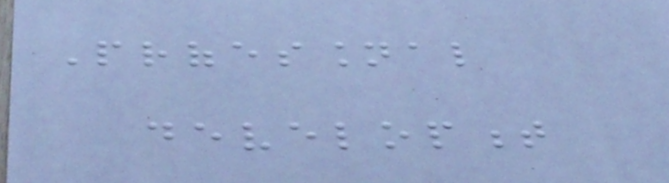Professional
development
